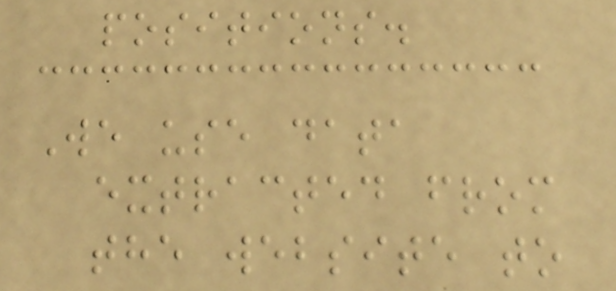positions.
We use data
extracted from
the website to
